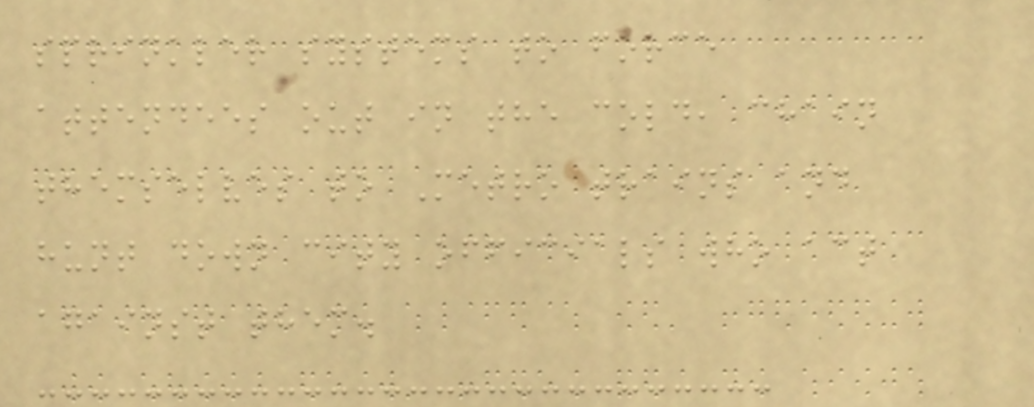sprinkler systems to force
attendees out in the cold, chain
themselves to Metro trains and
hunt down city officials who act
against them.
